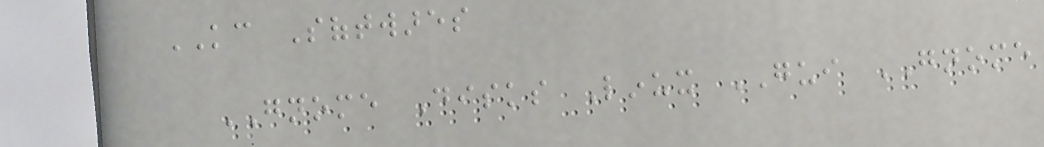KC Softwares
GNOME Disks Linux GUI GNOME
